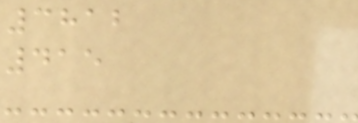3812
415
